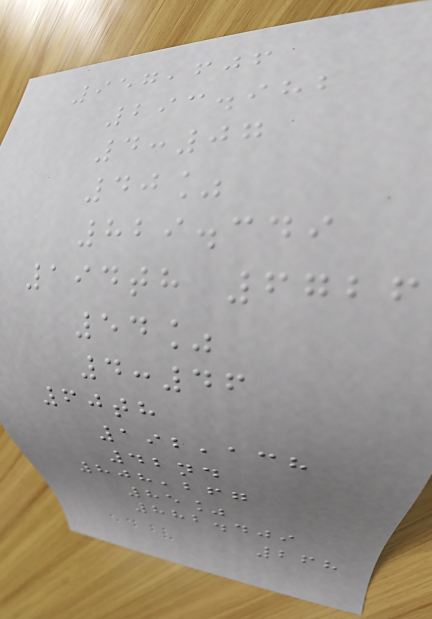957,606
293.982
4:07
40%
829.349
194th 6726
54%
4:46
60th
192,138
42nd
808,267
85%
882.409
268
